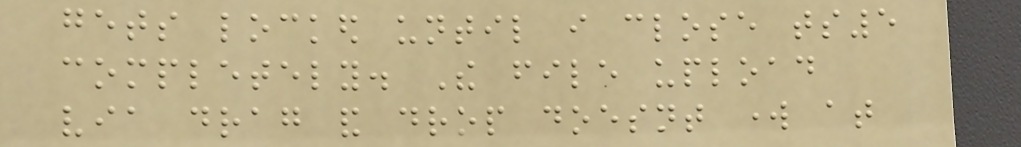gets locked until i close ts5
completely. The file upload
via drag and drop doesnt work at
